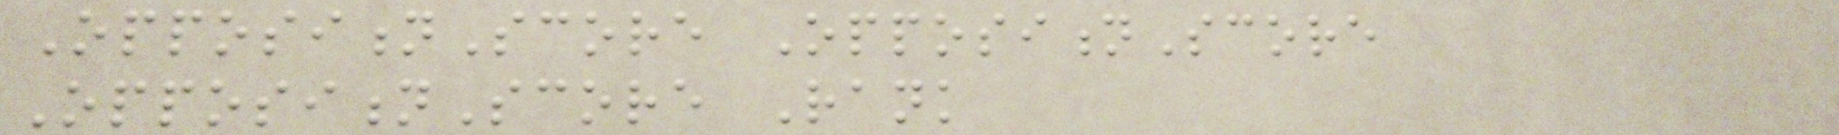OppositionScore OppositionScore
OppositionScore Rank
